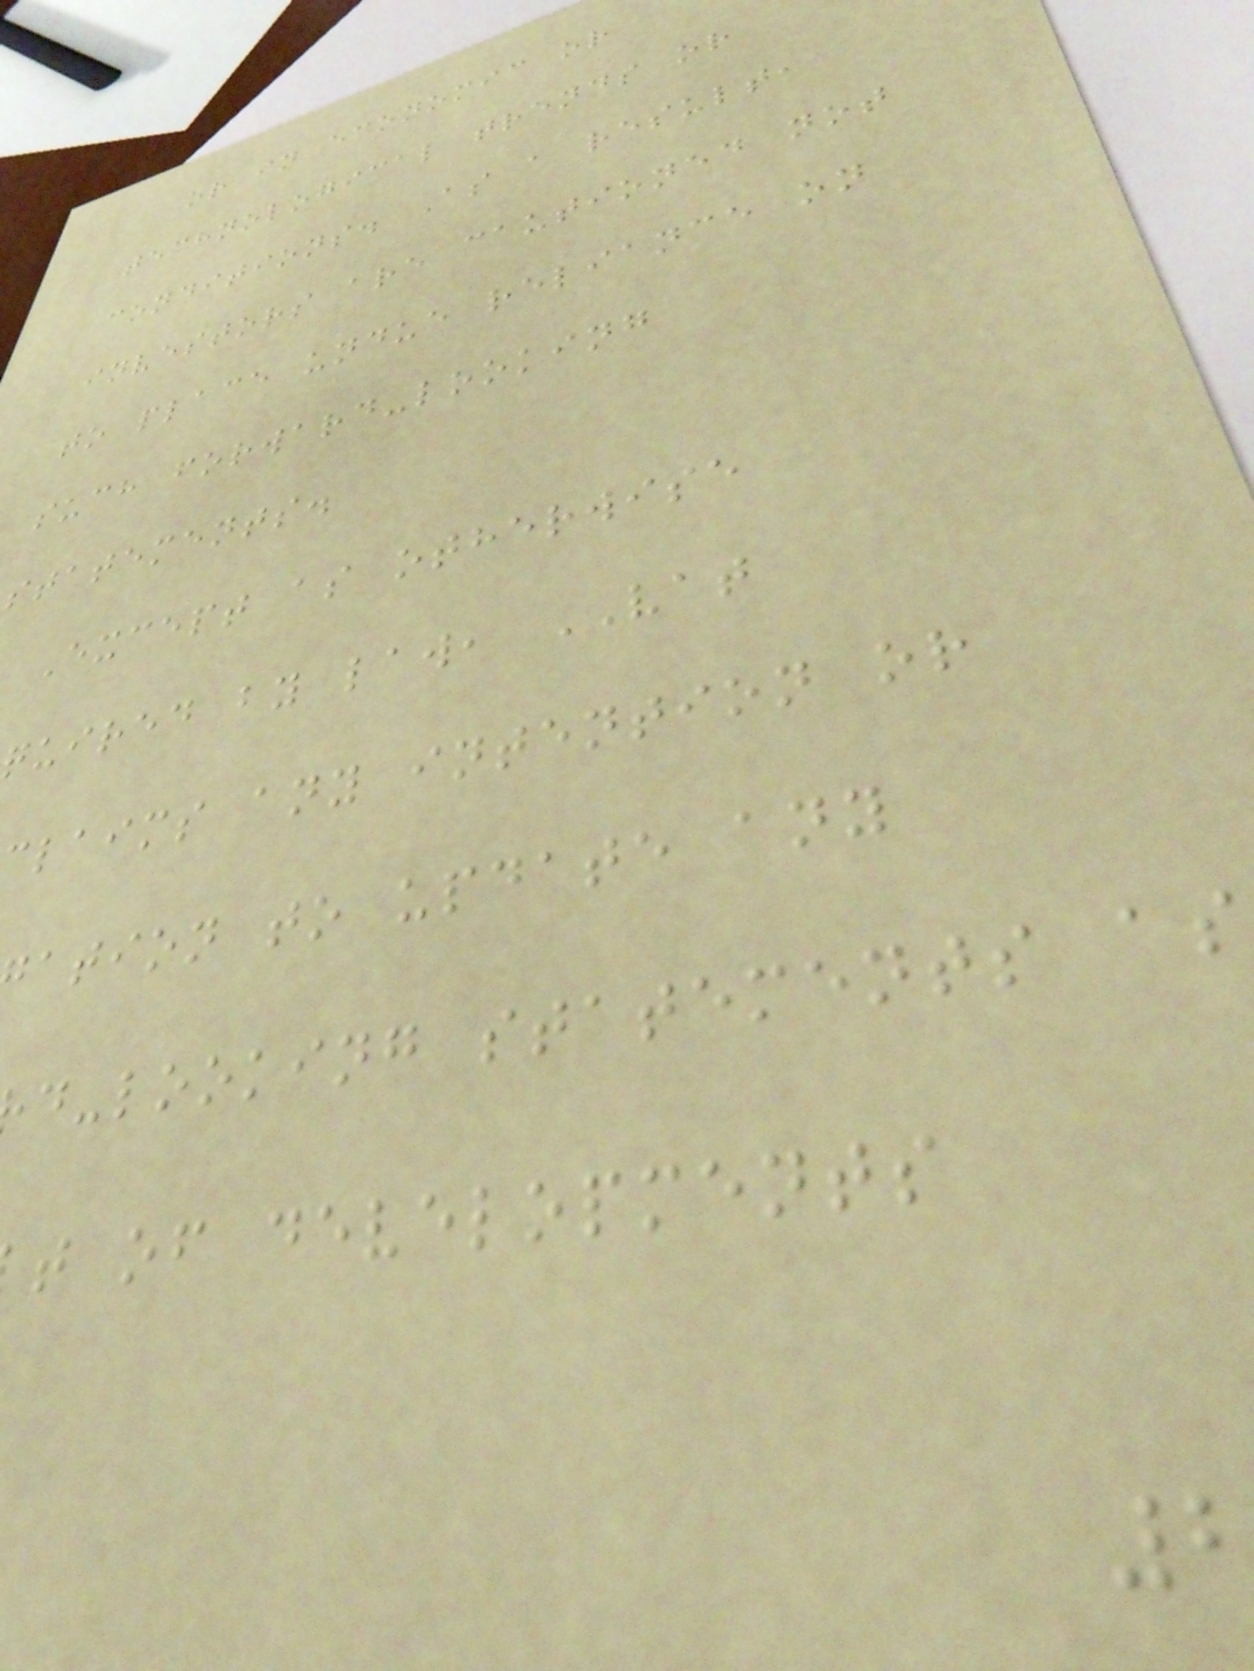or in economic or
technological trends or
conditions. As a result,
investors are cautioned not
to place undue reliance on
such forward-looking
statements.
Except as otherwise
quired by law, VAT
laims any intention or
ation to update any
d-looking statements as
t of developments
